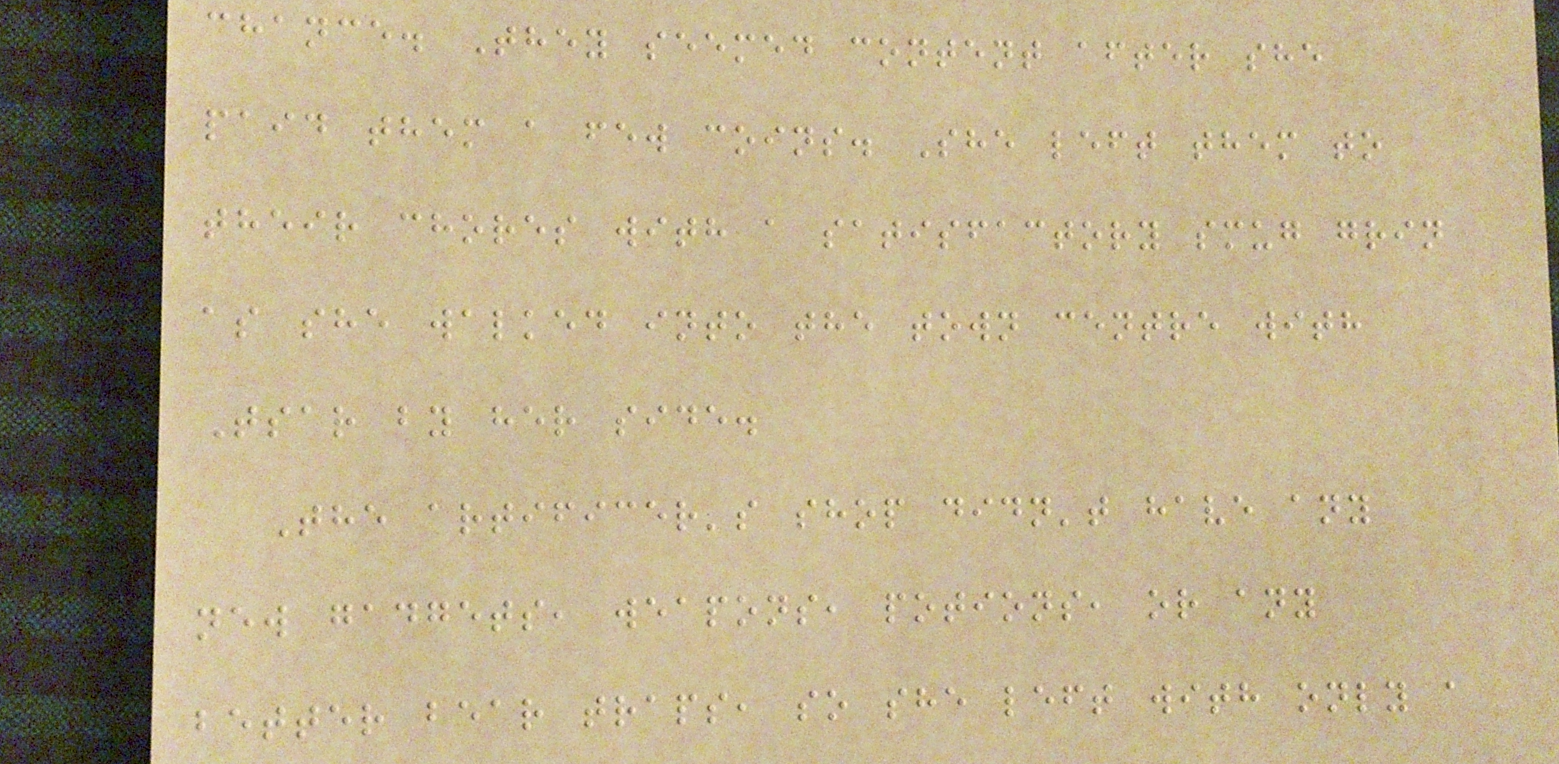chance. They seemed content after she
paid them a few coins. She left them to
their chores with a satisfactory smug grin
as she walked into the town centre with
Tsar by her side.
The artificer's shop didn't have any
new gadgets, weapons, potions, or any
better bear traps, so she left with only a
